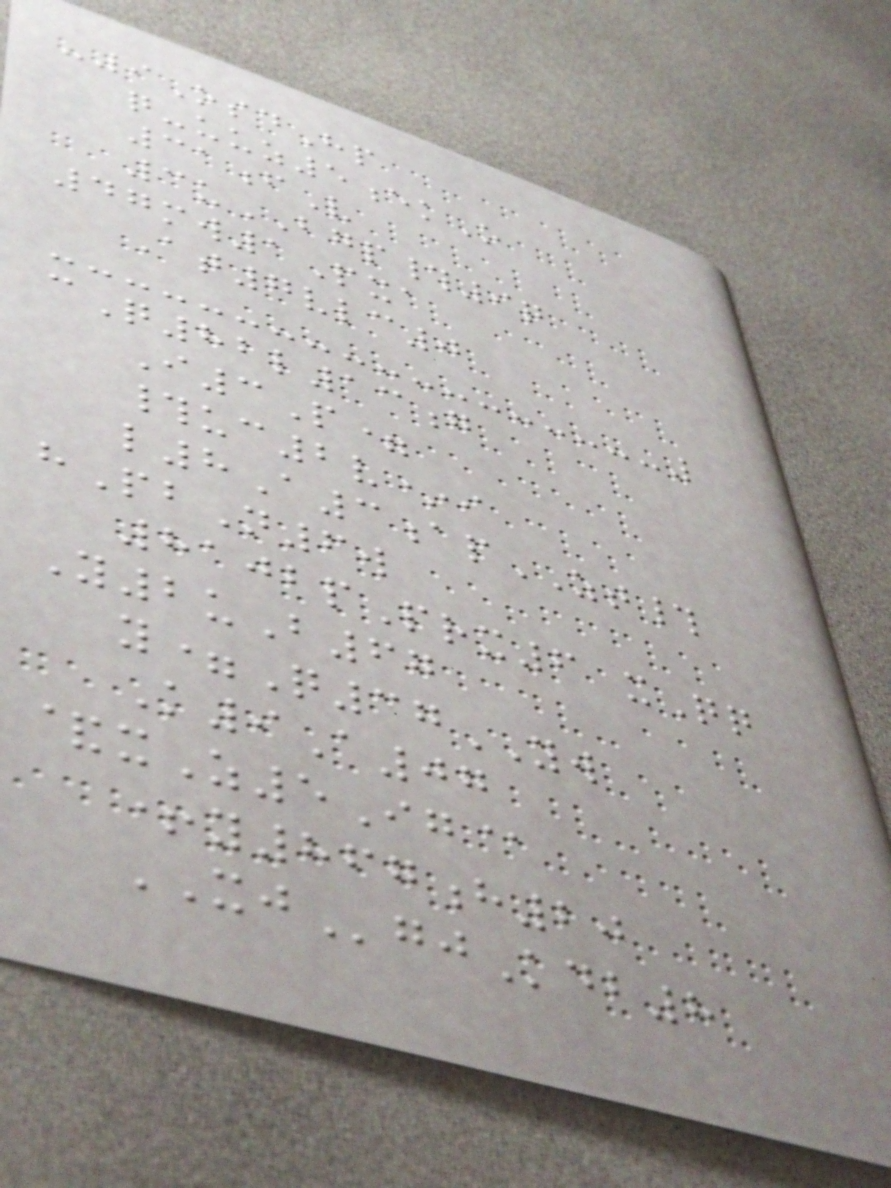-9OsdHp
q-uuz5ekO
31fV
3uBGP#9q
47mw1Pxa
At7vlc0
cQ82l13g
I3P=
#uc2v*i
l8A3apZT#
hPbN6w
8102pPrx6 xQq
Y2uB67
y=Q37YW
K9A07
&xZ5Ig@
+y867h20
XJgjKdb8
